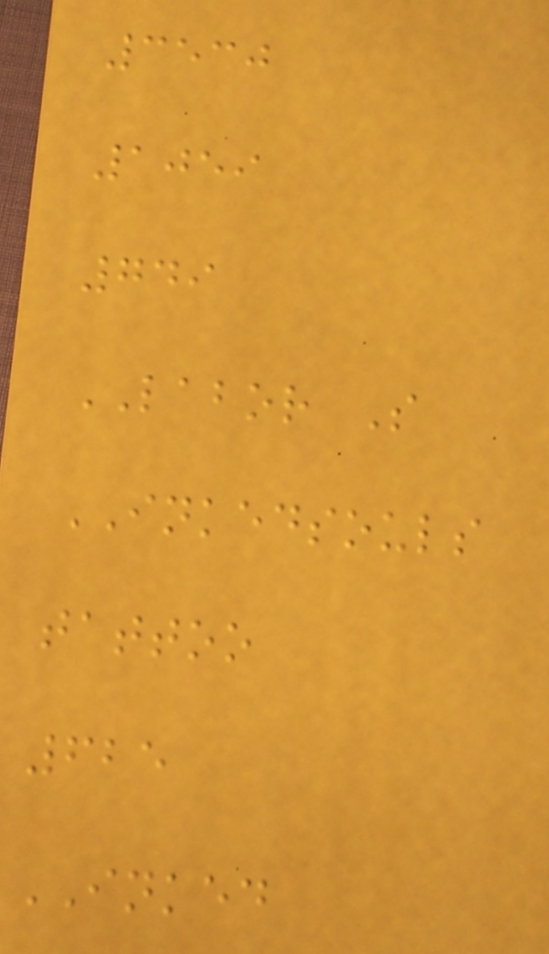3530
1059
749
LABOR S
INKEDSOULS
tattoo
625
INKED
